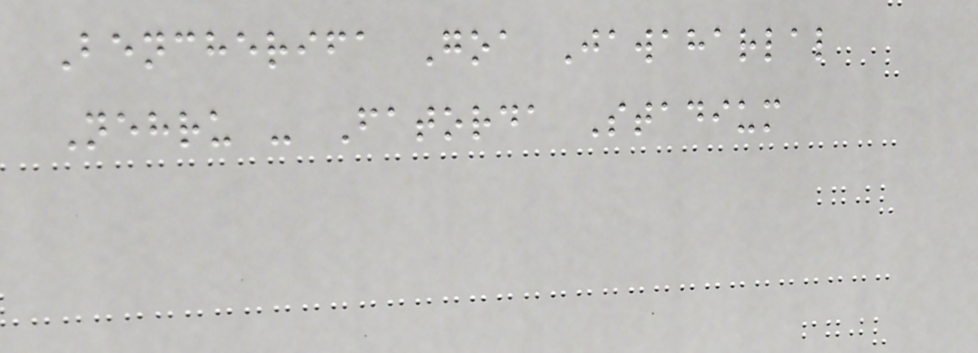Bencherifa Goa Jawaharlal
Nehru - Fatorda Stadium
